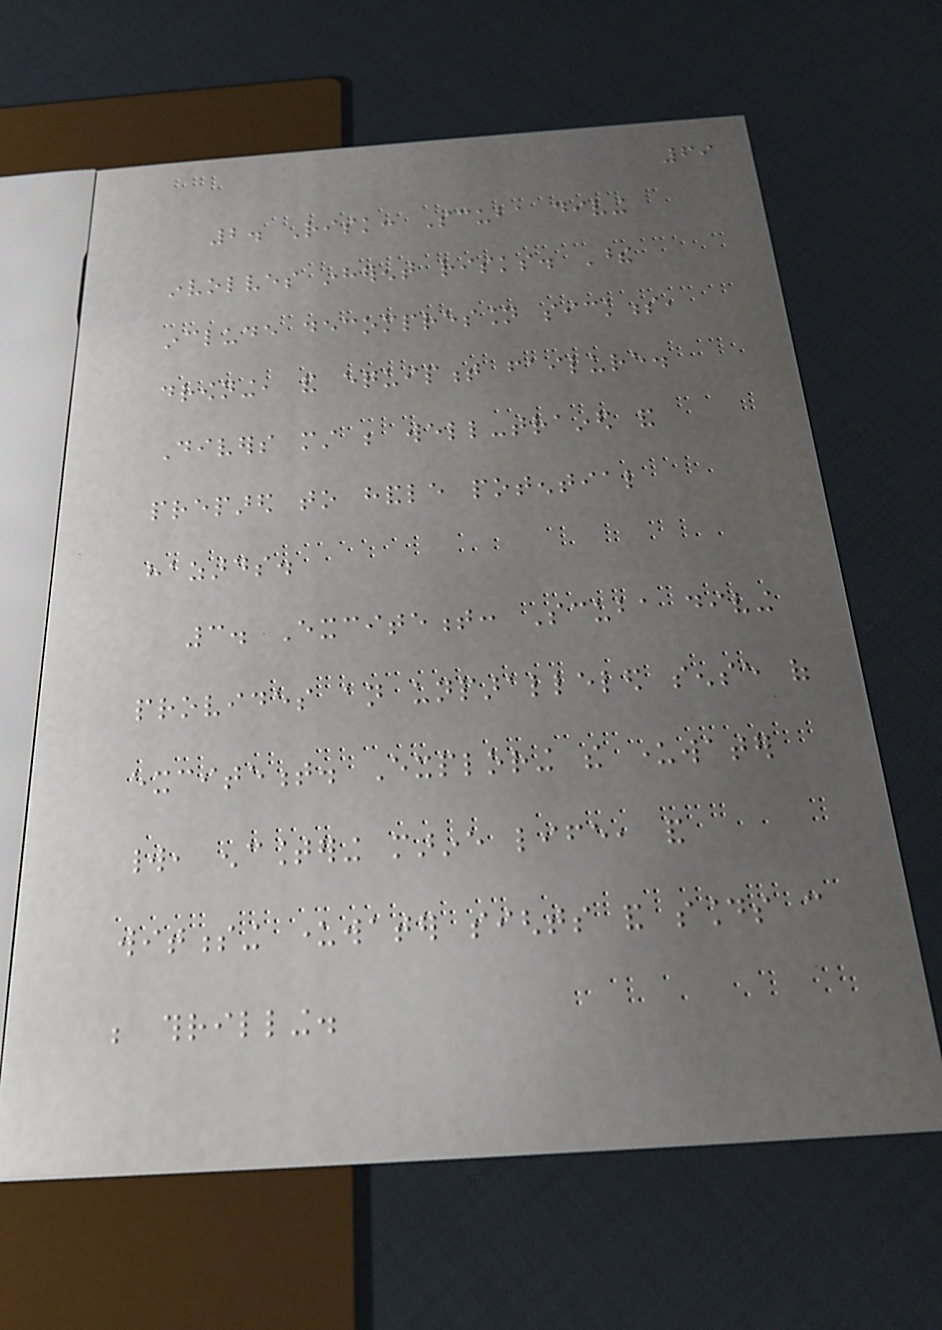69
2. Risk: Scuba diving
involves inherent risks. These
include decompression sickness,
drowning, and equipment failure.
Divers must be well-trained and
prepared to handle potential
hazards.
3. Excitement: Scuba diving
provides an unparalleled sense of
excitement. Exploring the underwater
world, encountering marine life, and
witnessing underwater sights and sounds can
be thrilling.
